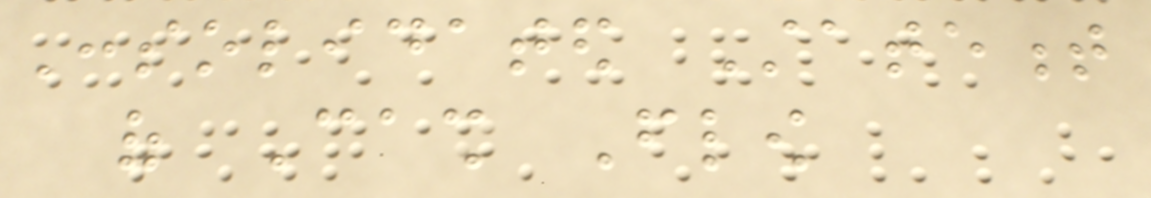Consolidated Statement
of Cash Flow
